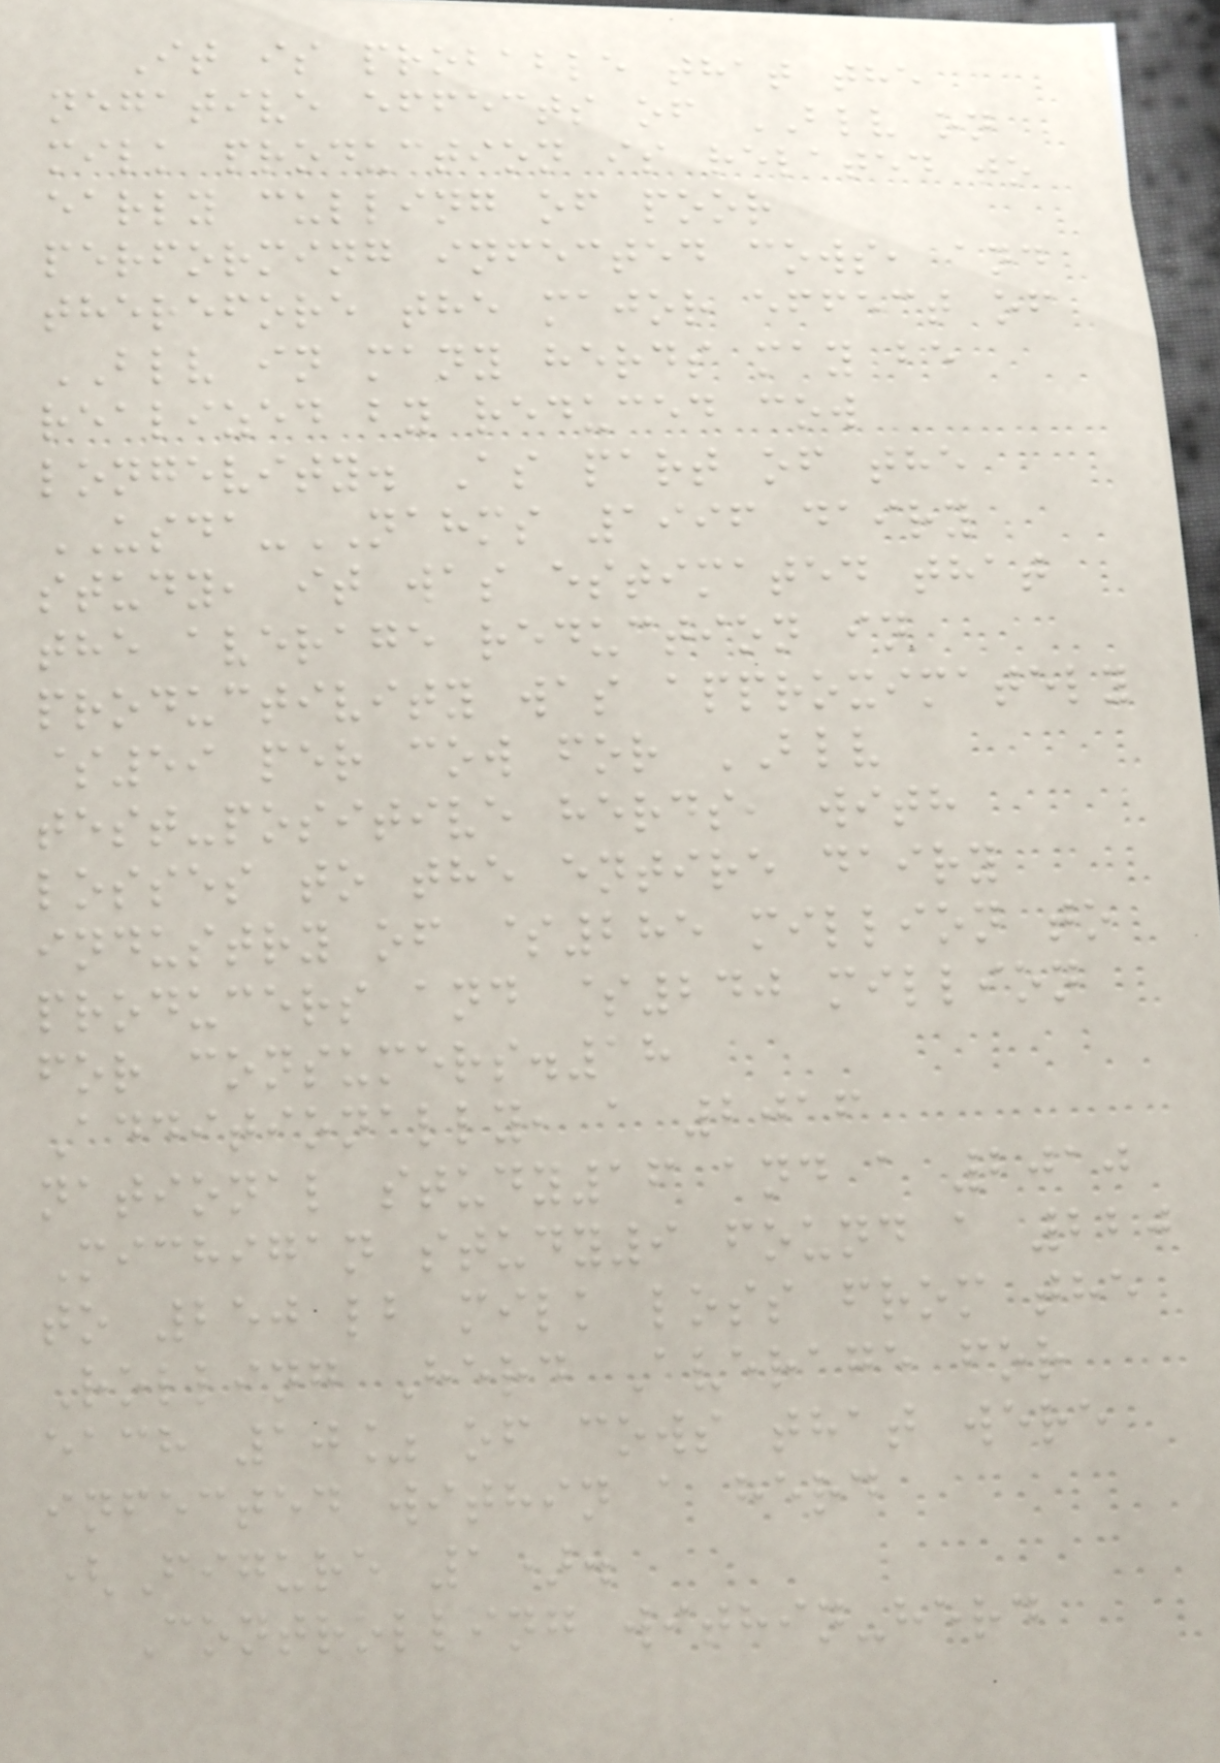It is probable that the
negative effects of BLV on
milk production is related to
early culling of poor
performing infected cows, and
therefore the major effect of
BLV in many herds may be
realized by reduced cow
longevity. As part of the
USDA-NAHMS 1996 dairy
study, it was estimated that
the average reduction in
productivity was approximately
$59 per cow for BLV
test-positive herds, with
losses to the entire dairy
industry of $285 million to
producers and $240 million
for consumers.18
Additionally, a 2016
national study16 and a 2010
Michigan study9 found a 220
to 250 lb milk loss from the
Rolling Herd Average for
each 10% of cows that were
infected within a herd
(Figure 1).
Controlling within-herd
